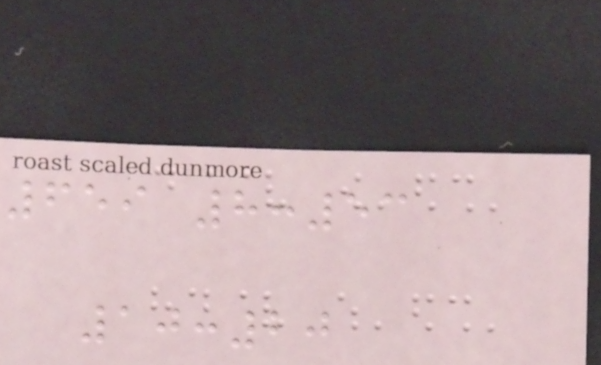659 8:53
10:20
